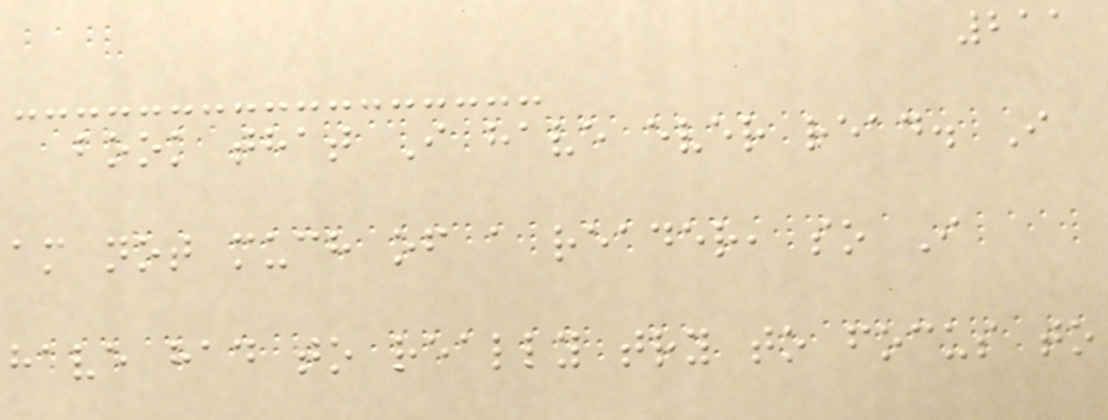211
book that I have ever read. I
am not much of a reader, so I
have had to really try to focus to
